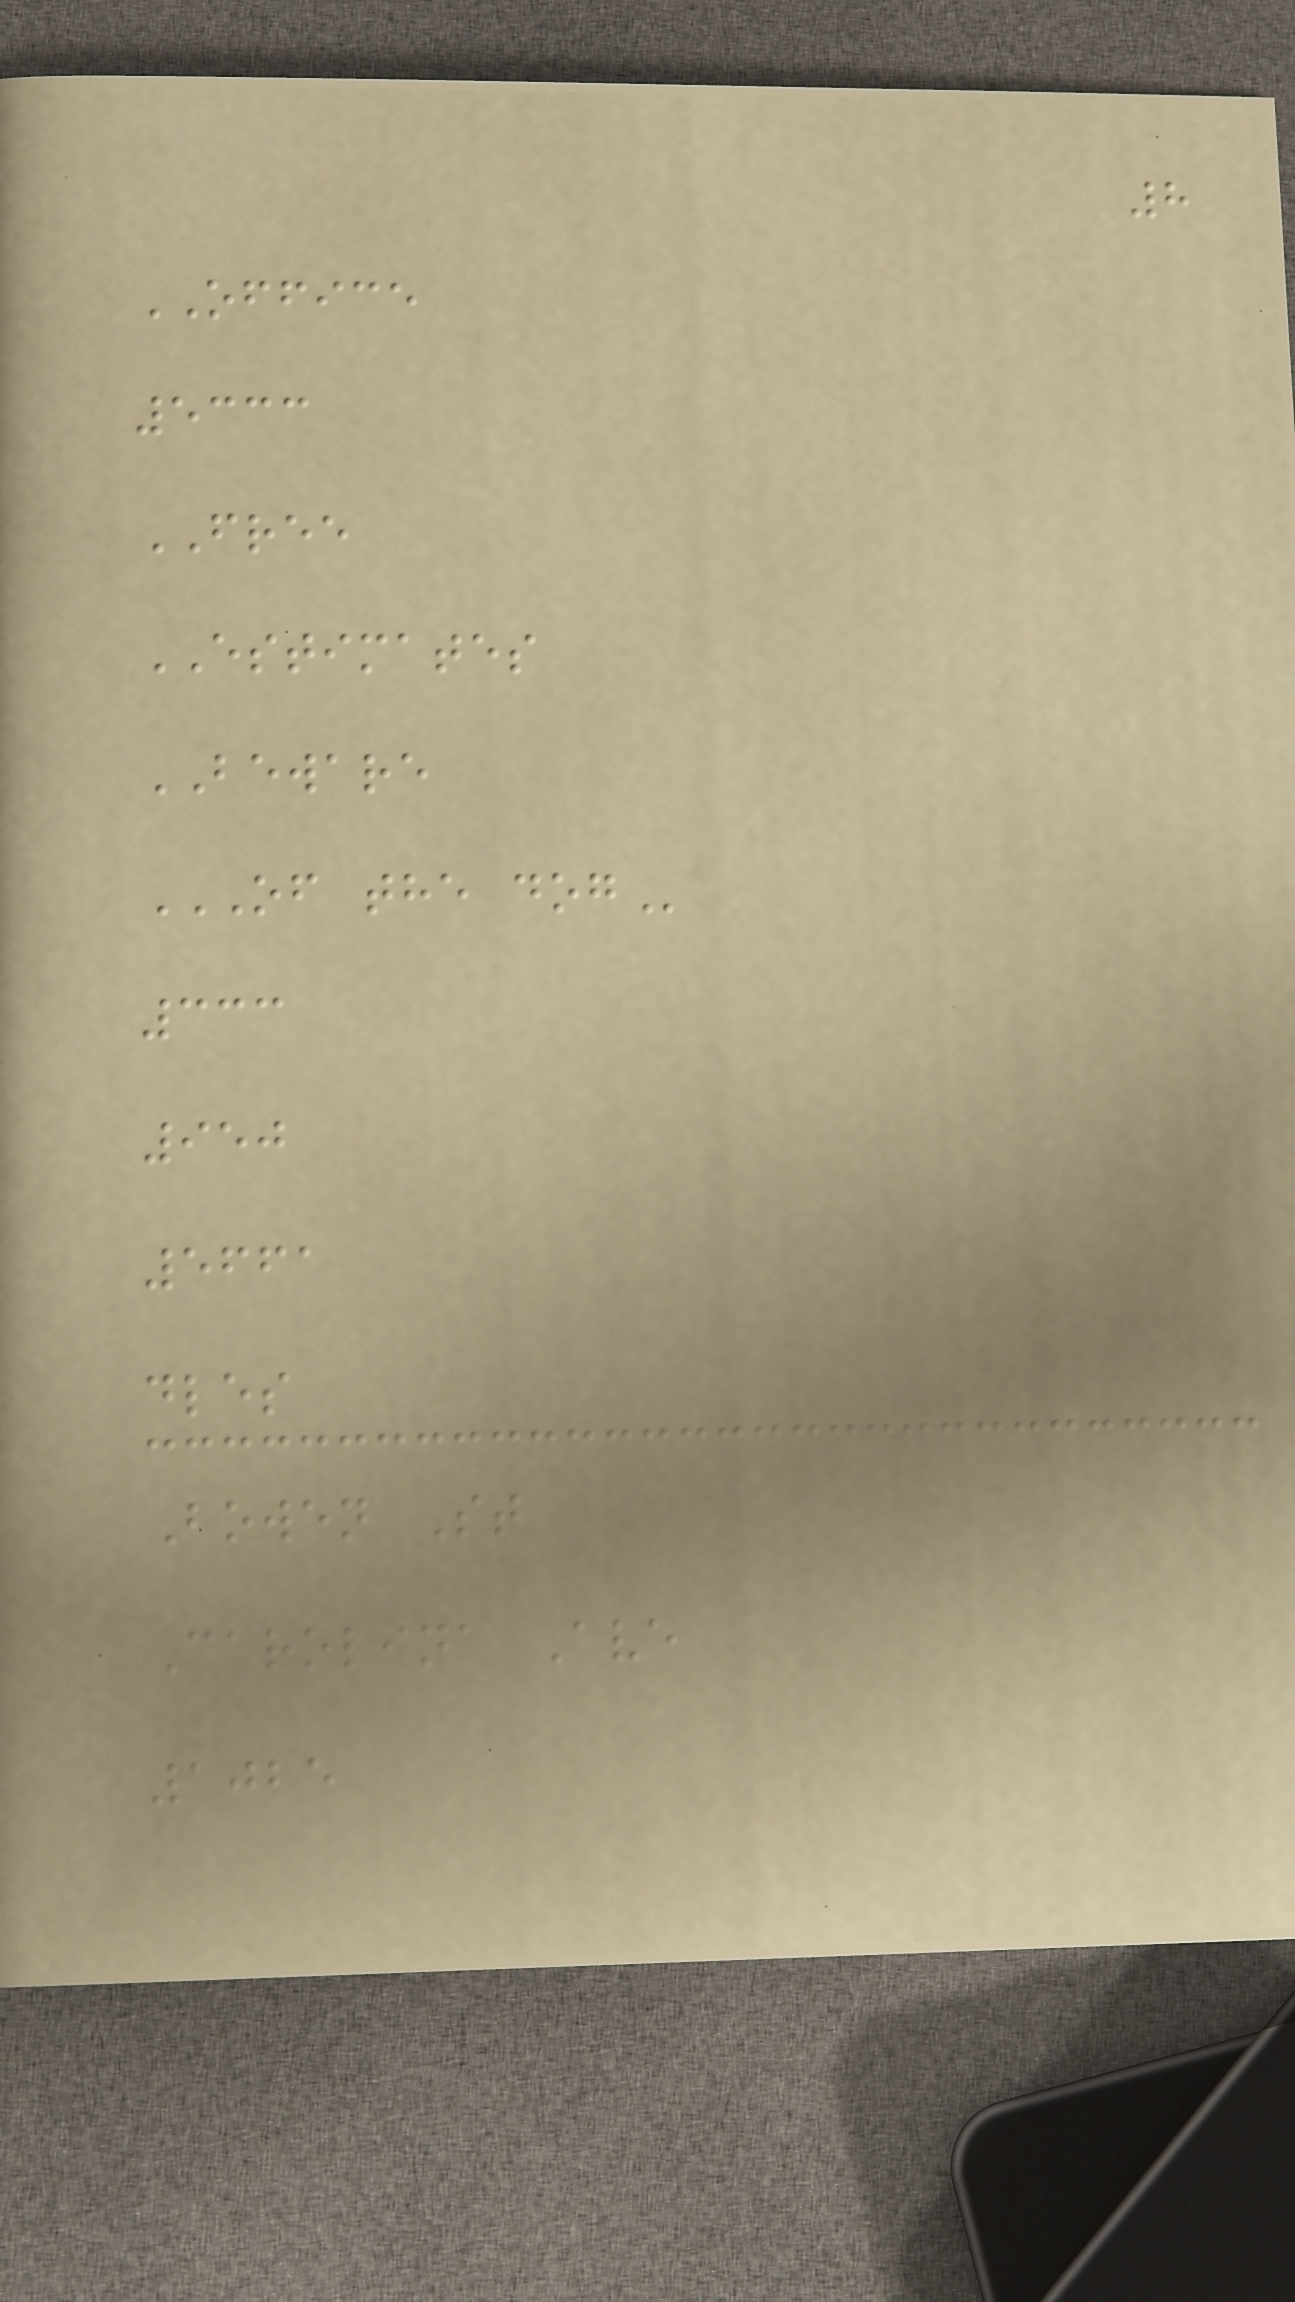8
OFFICE
5333
FREE
ESTIMATES
BEWARE
OF THE DOG
333
950
5661
dles
Bowen St
Carolina Ave
1025
